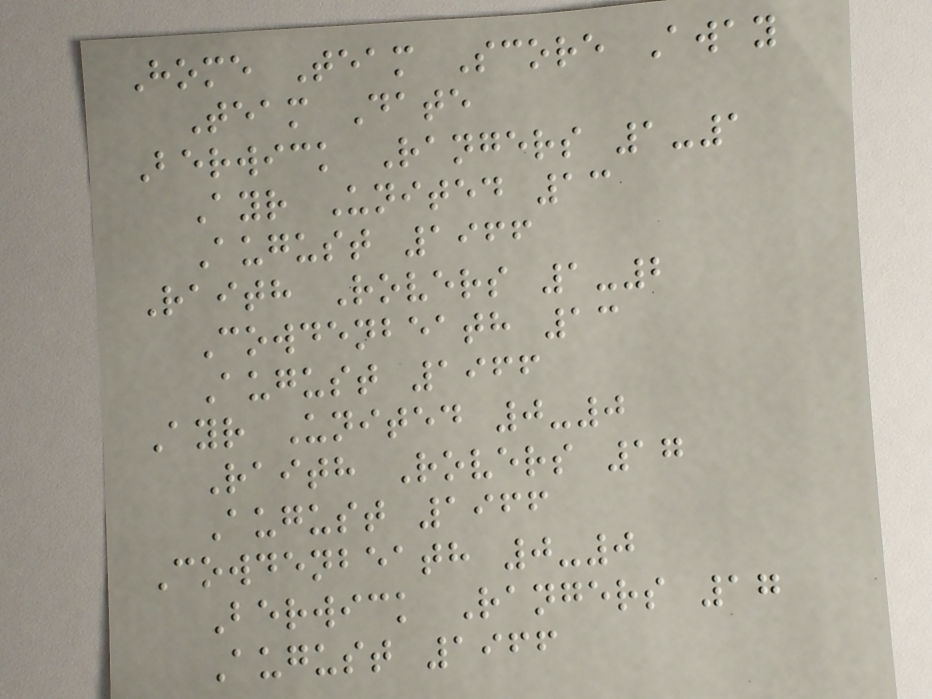Home Team Score Away
Team Date
Berwick Rangers 1-1
Ayr United 13
August 1966
Raith Rovers 1-2
Cowdenbeath 13
August 1966
Ayr United 0-0
Raith Rovers 17
August 1966
Cowdenbeath 0-0
Berwick Rangers 17
August 1966
